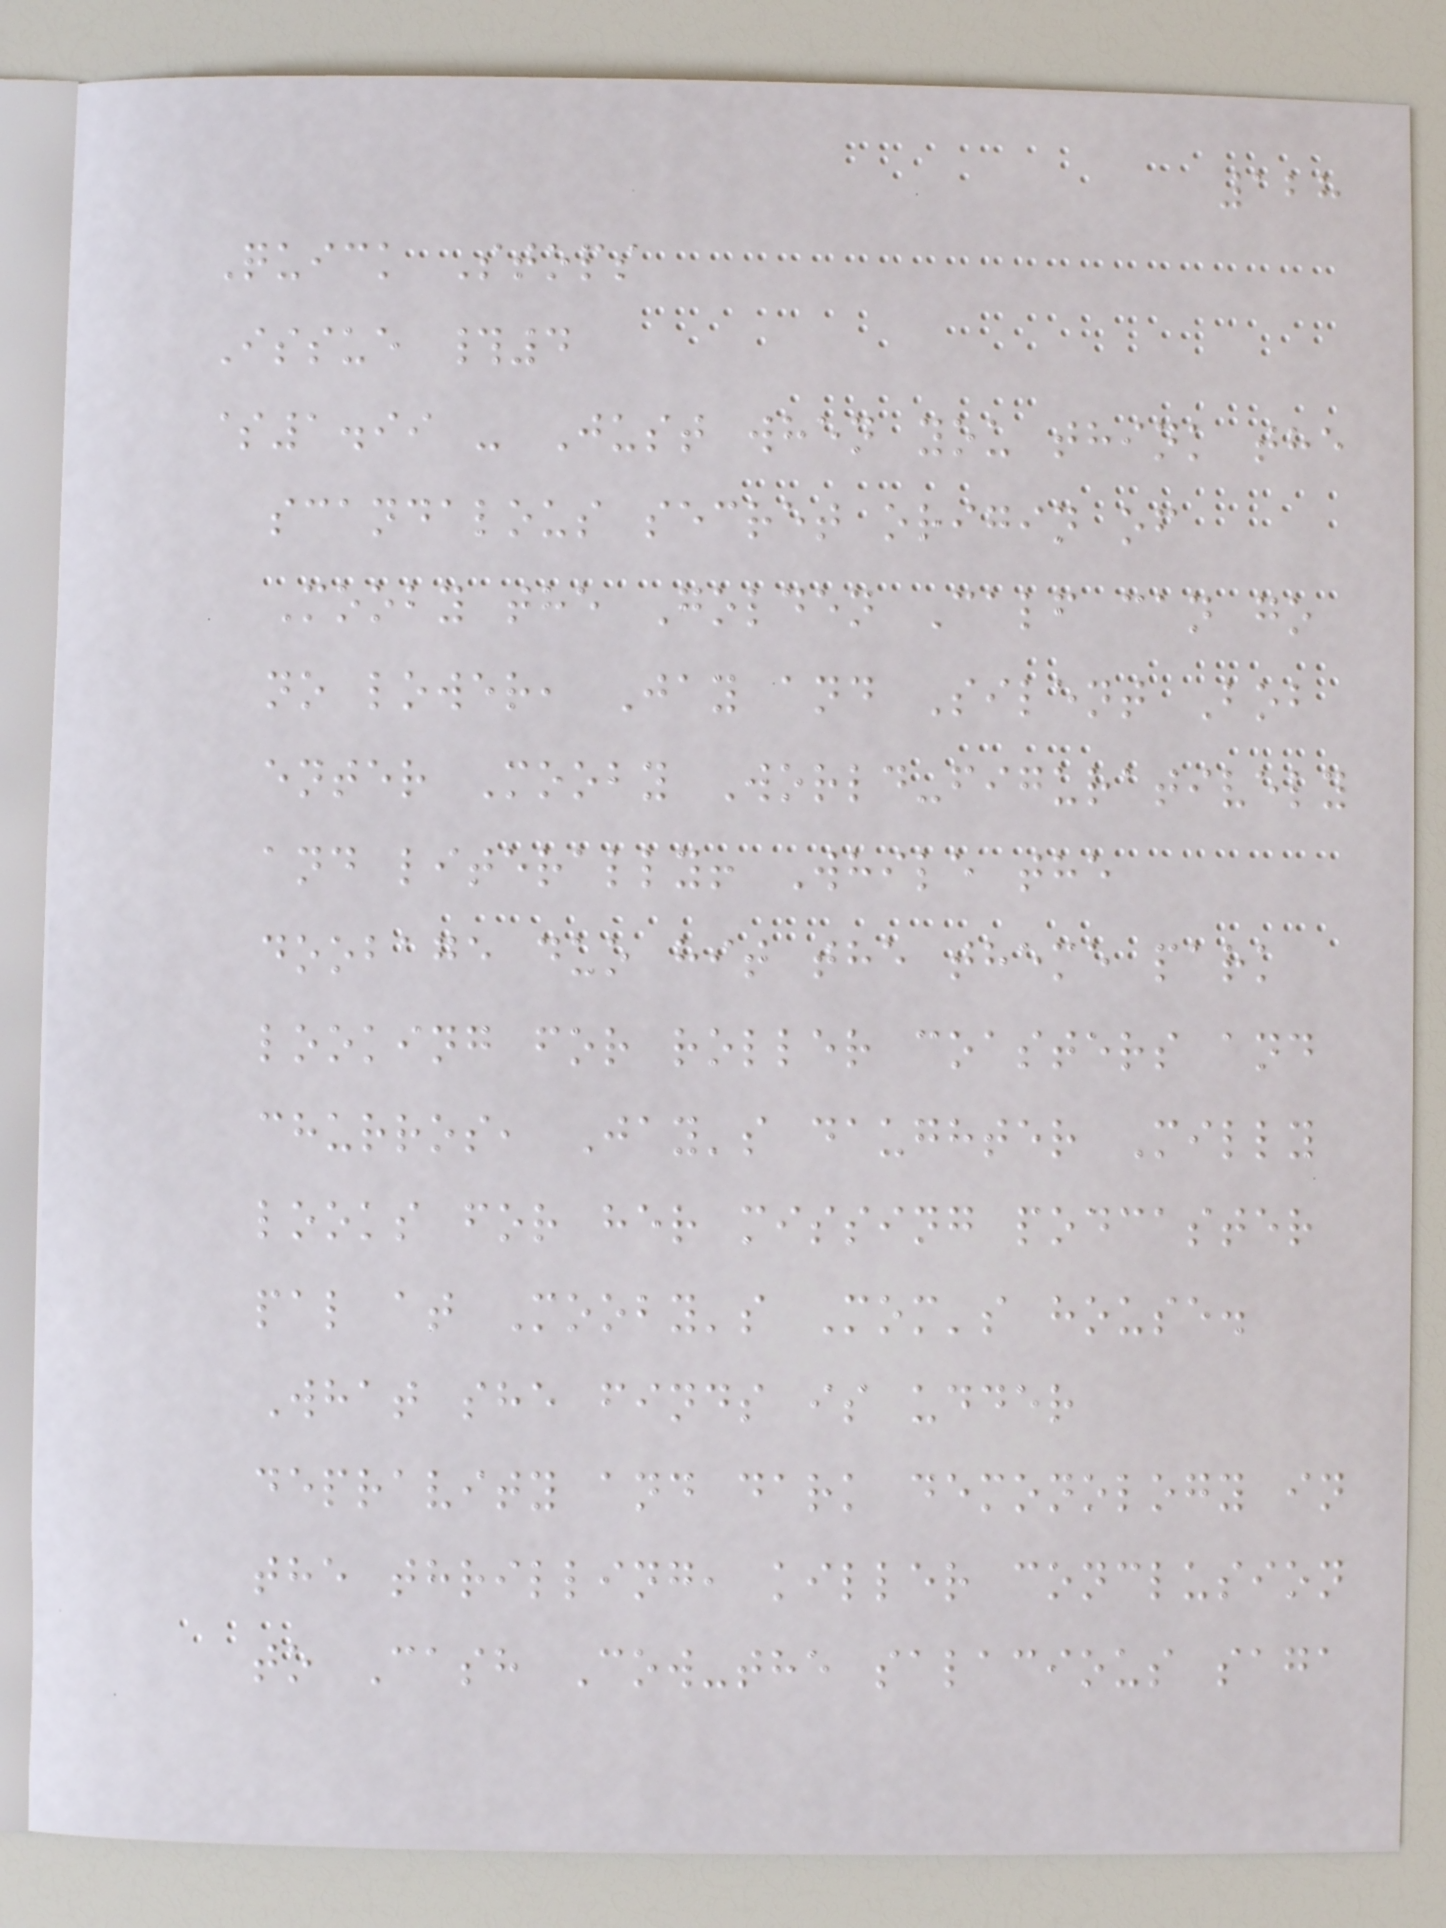128
Quick Stops
Issue #4
$1.99 - Just when you think the
scandalous secret origin of
Mooby the Golden Calf can go
no lower, Jay and Silent Bob
enter Mooby World-figuratively
and literally! While the
doobage duo hit the theme park
looking for roller coasters and
churros, Jay's daughter Milly
looks for her missing podcaster
pal at Mooby's Mom's house.
What she finds is udder
depravity and dark demonology in
the thrilling, killer conclusion
to Cash Cow-the salacious saga
